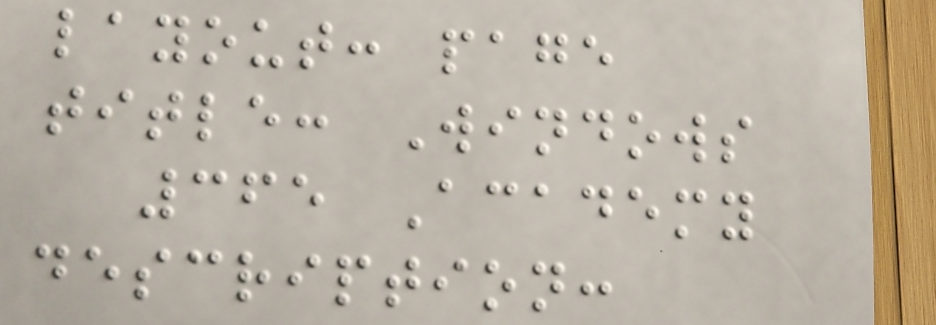layout: page
title: Windows
365 Academy
description:
